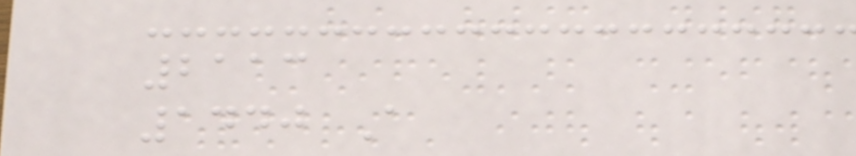2113
1440 A
